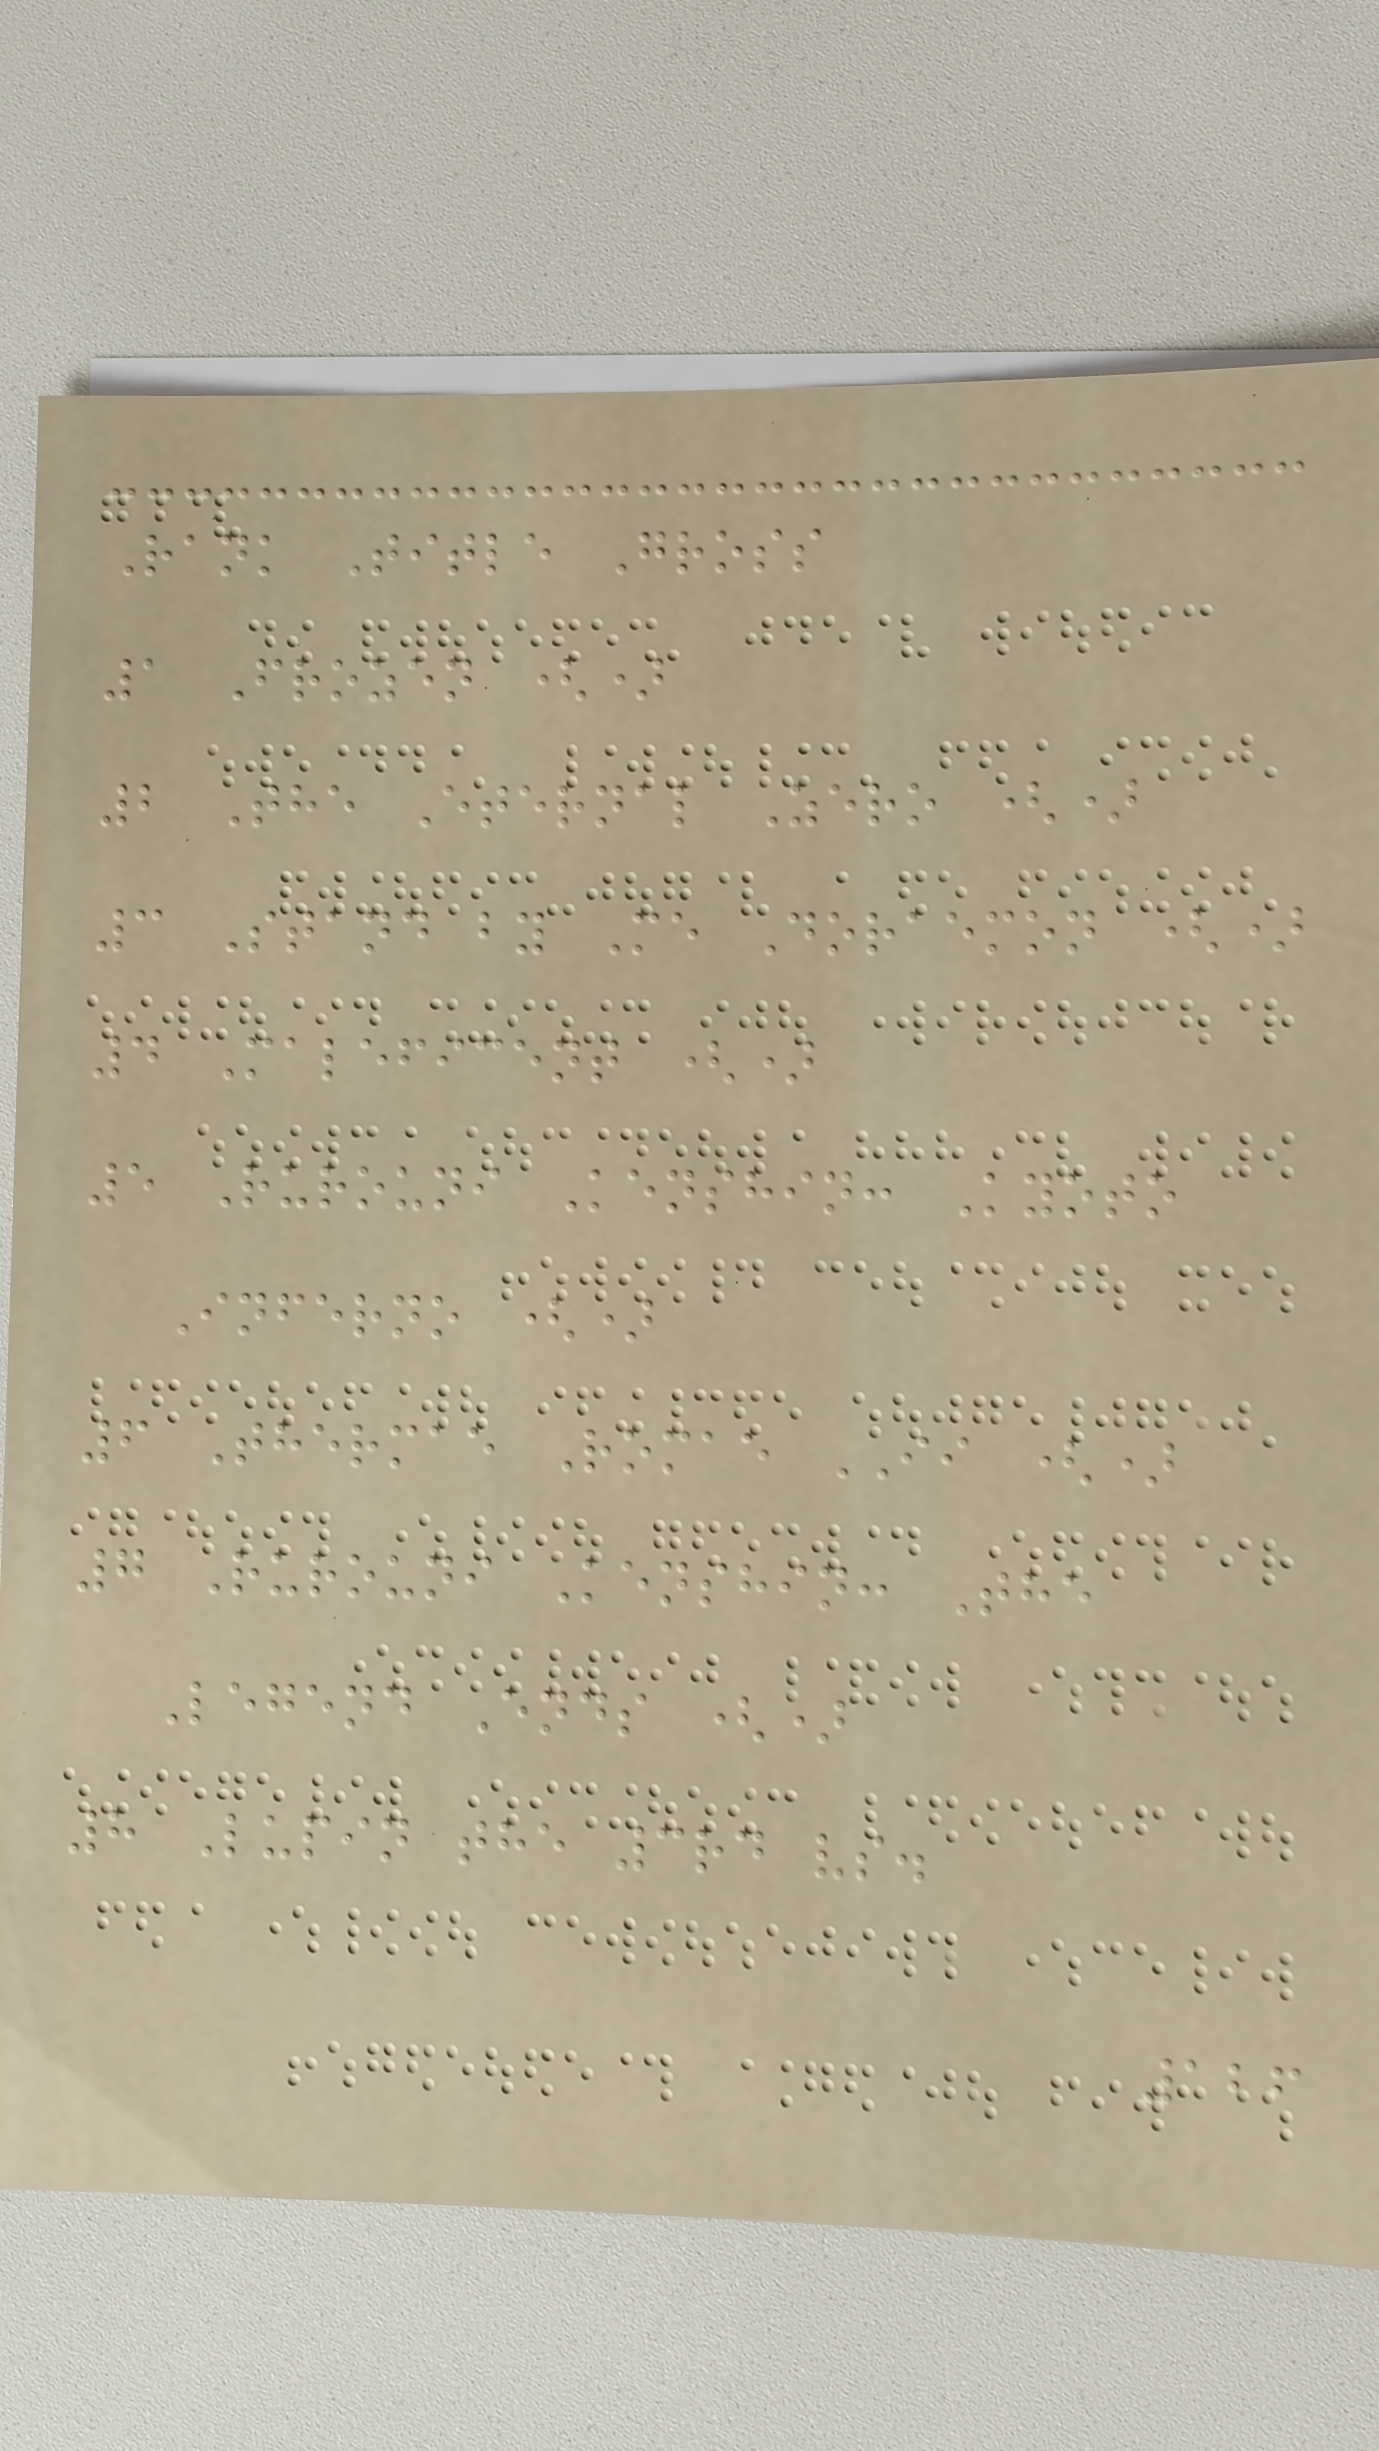Rank Title Gross
1 Frozen ()
2 The Eternal Zero ()
3 Stand by Me Doraemon ()
4 Maleficent ()
5 Rurouni Kenshin: Kyoto
Inferno ()
6 Thermae Romae II ()
7 Rurouni Kenshin: The
Legend Ends ()
8 Lupin the 3rd vs.
126
